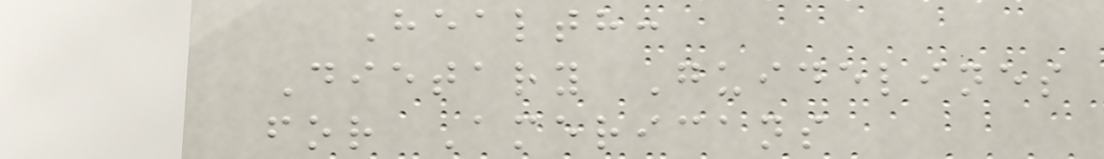Health:
Dietary Guidelines
for Americans
